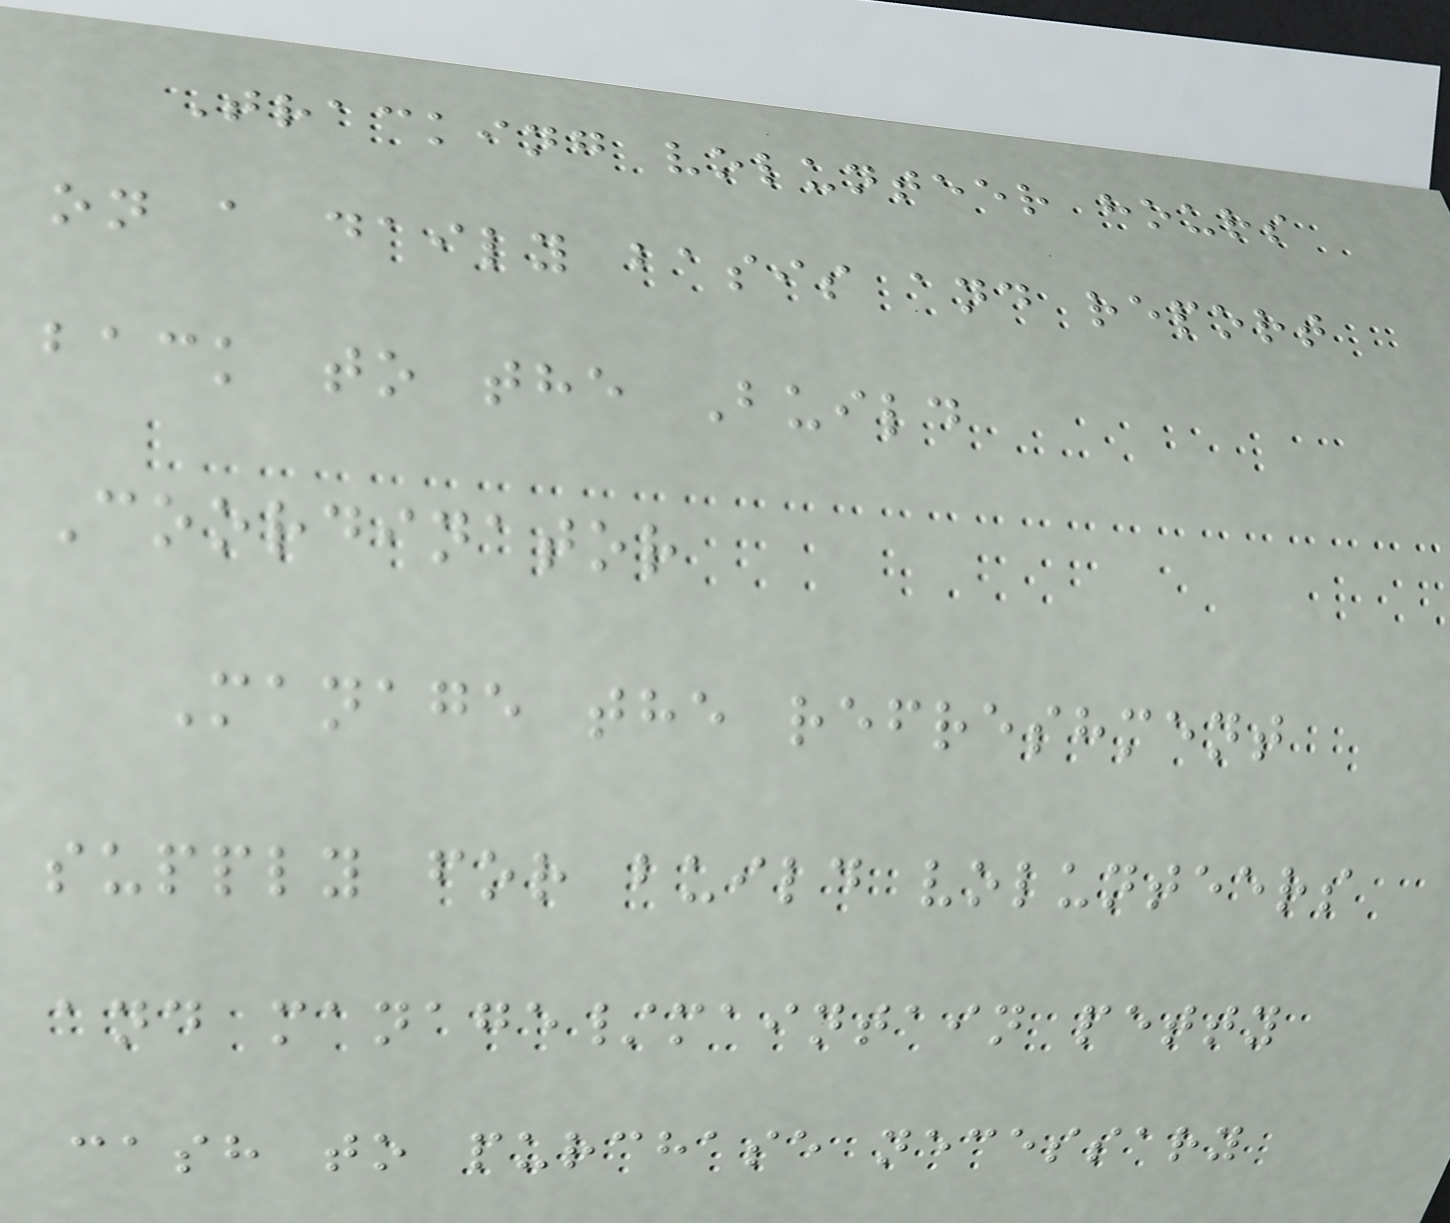Tracking volunteer hours
on a daily basis and report
back to the Build
Coordinator
Manage the refreshment
supply for build volunteers
and manage/maintain petty
cash to purchase necessary
